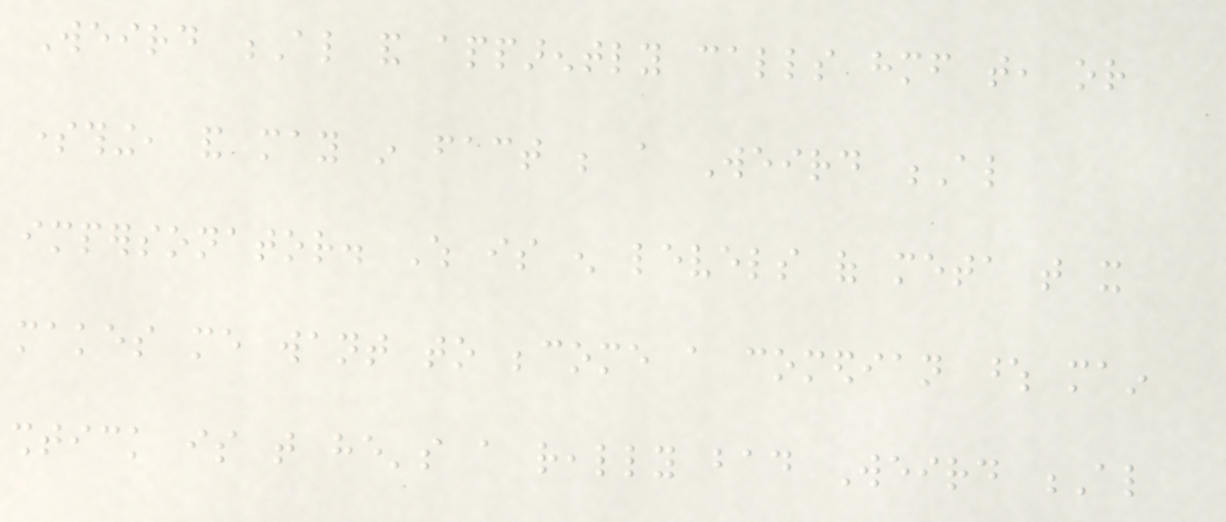Weird Al and apparently calls himself that, or
something, and may in fact be a Weird Al
impersonator. Which is enough levels of meta that it
makes me want to become a comedian whose main
shtick is that he's a really bad Weird Al
